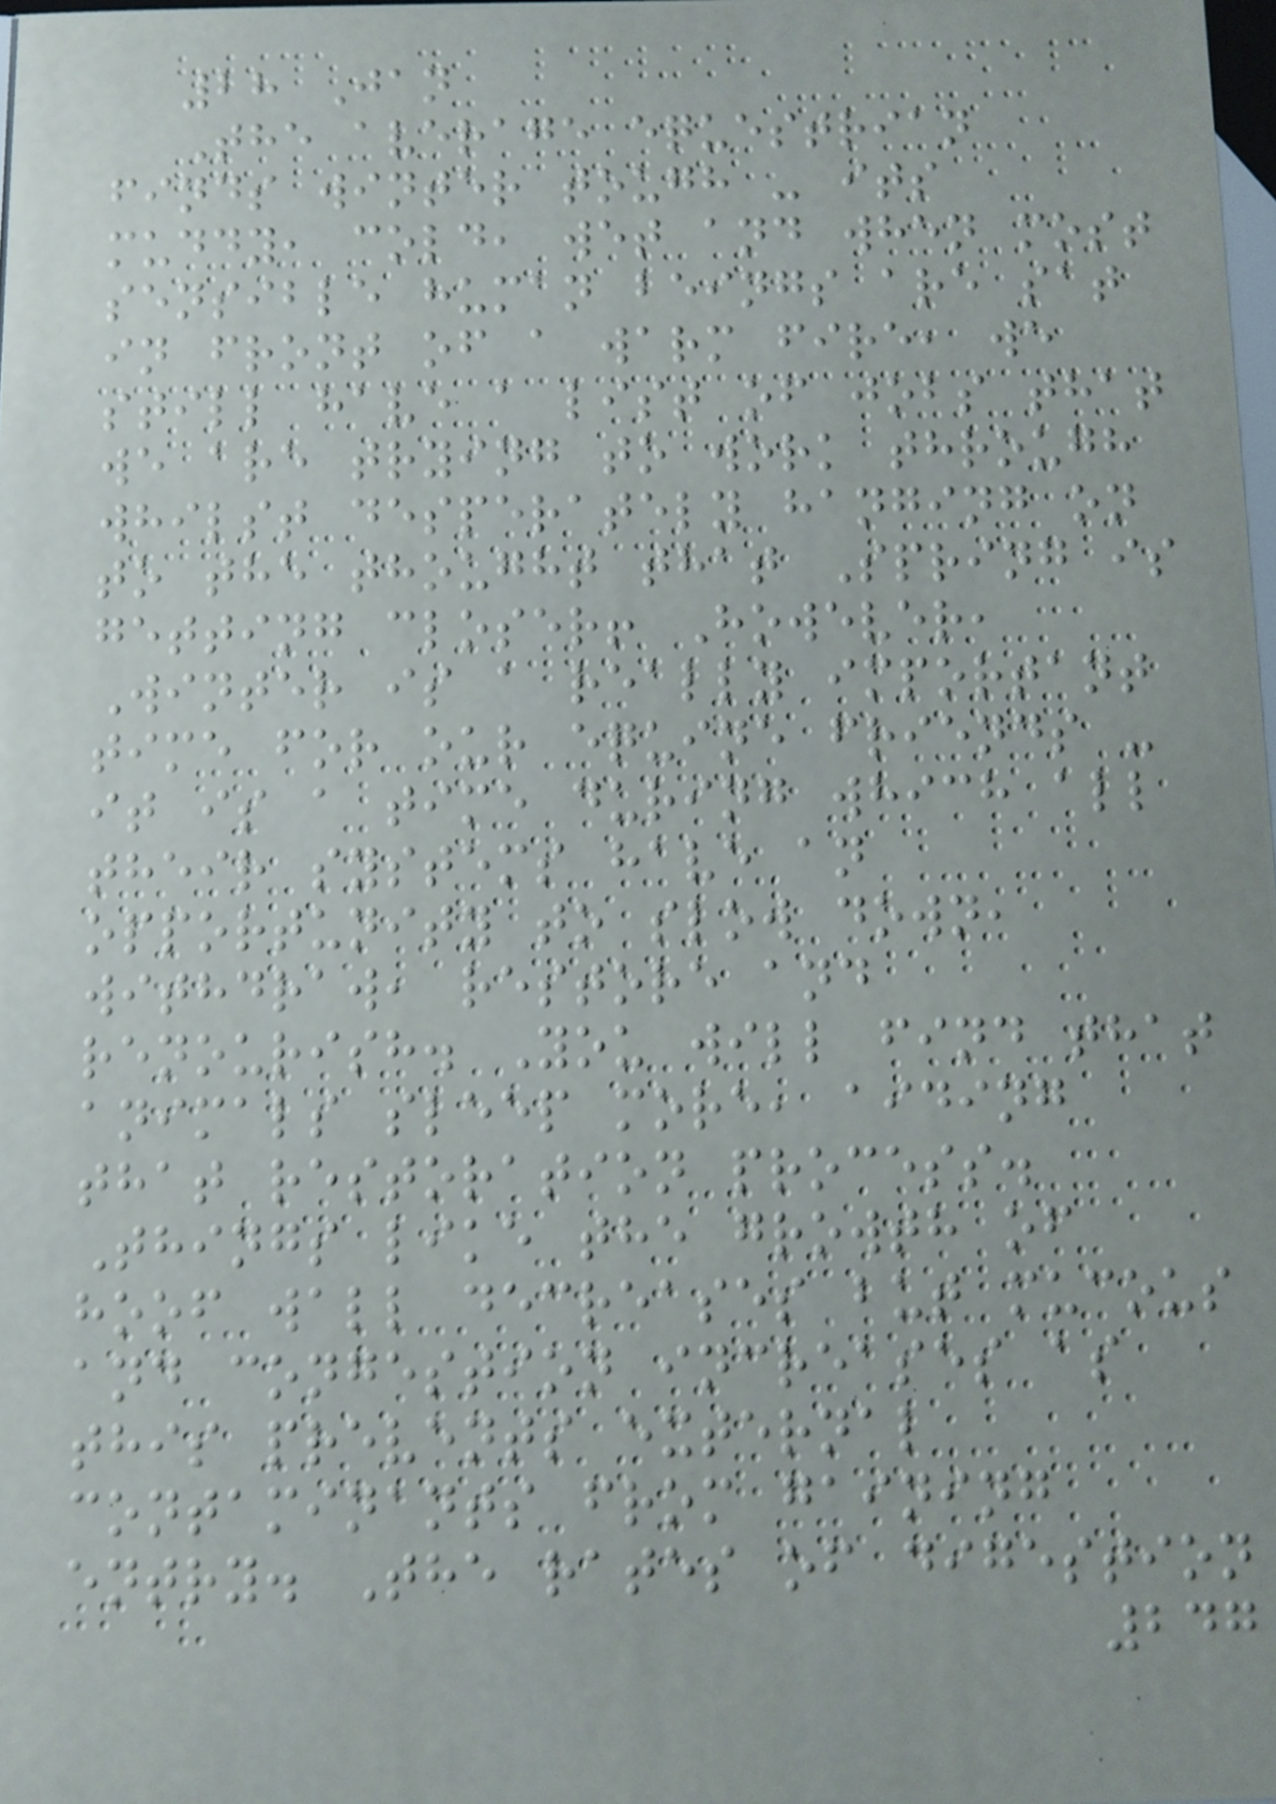28 Jan
The average equestrian
finds winter tough - its
muddy, cold, wet and when most
sensible human beings are sat
in front of a warm fire, we
still have a list of jobs that
we are trying to work through
whilst desperately hanging on
to the thought that Spring is
getting closer! However,
Winter is a really important
time for our equine friends -
it is a time during which all
their systems have an
opportunity to slow down,
withdraw, restore and
renourish. You will find that
animals sleep more, aiding
that restoration process.
Things like the growth of
hoof wall decreases but mucous
and congestion increases as
this prevents external
contaminants from gaining
entry. The rates of digestion
247
